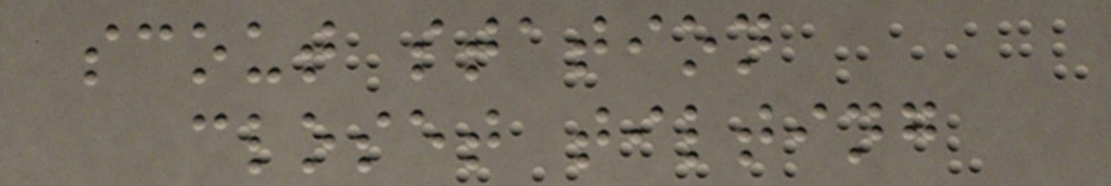scout station
closet tilting
